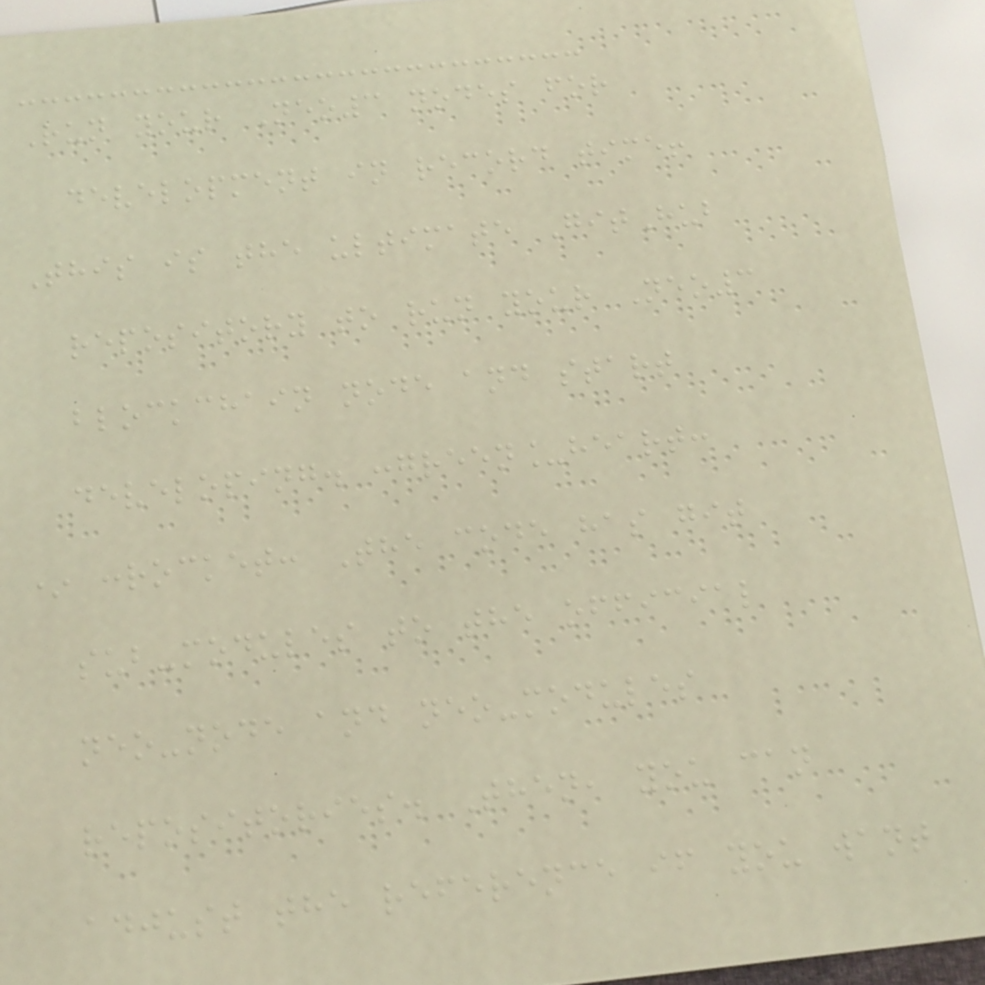Run your Neo3 nodes for
development in record time!
This is the ultimate GitHub
repository to run your Neo3
blockchain node and start
developing. :green_heart:
* :rocket: The code has git
sub-modules to the official
neo-node and neo-modules
repositories. Then, you can
adjust the reference if you want
